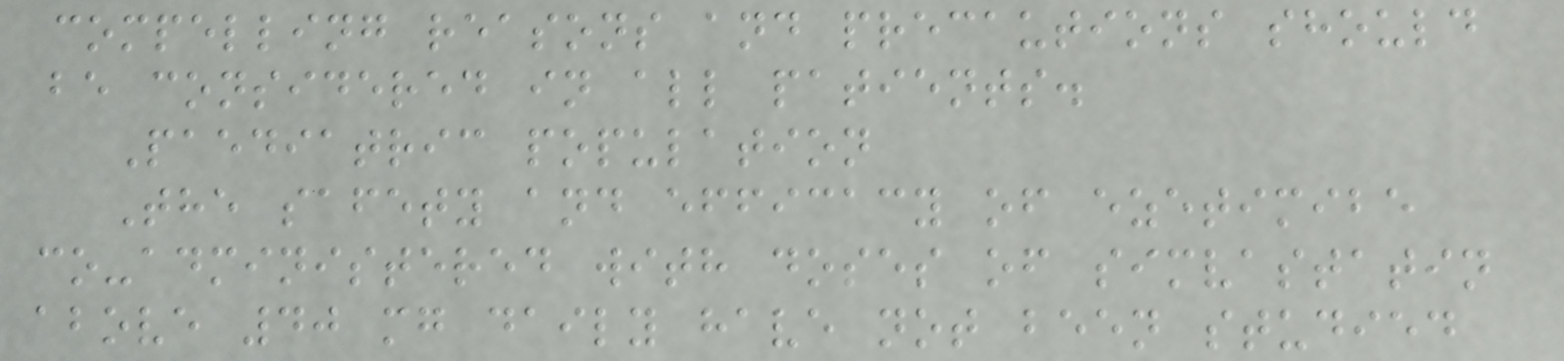compelling reasons and precautions should
be considered in all patients.
Paediatric population
The safety and efficacy of ezetimibe
co-administered with doses of simvastatin
above 40 mg daily have not been studied
